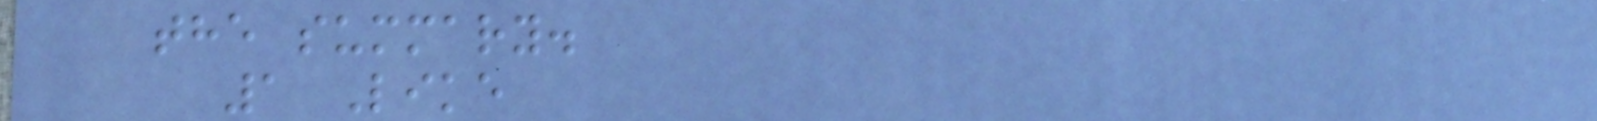the summary.
1 Like
